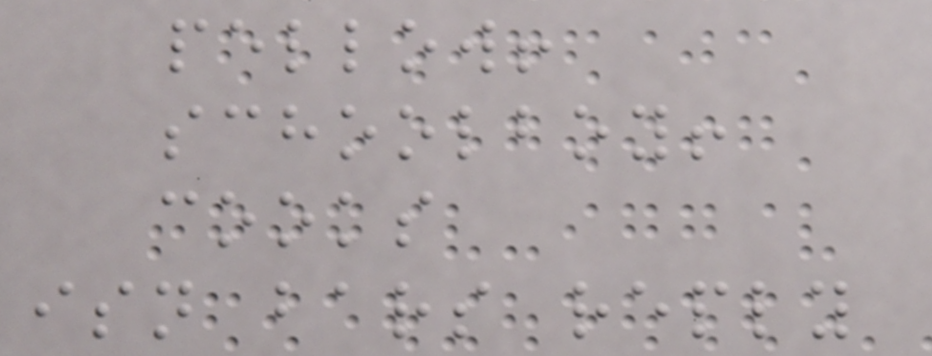pellow!
schoolboy!
cooks
isn bars reply
